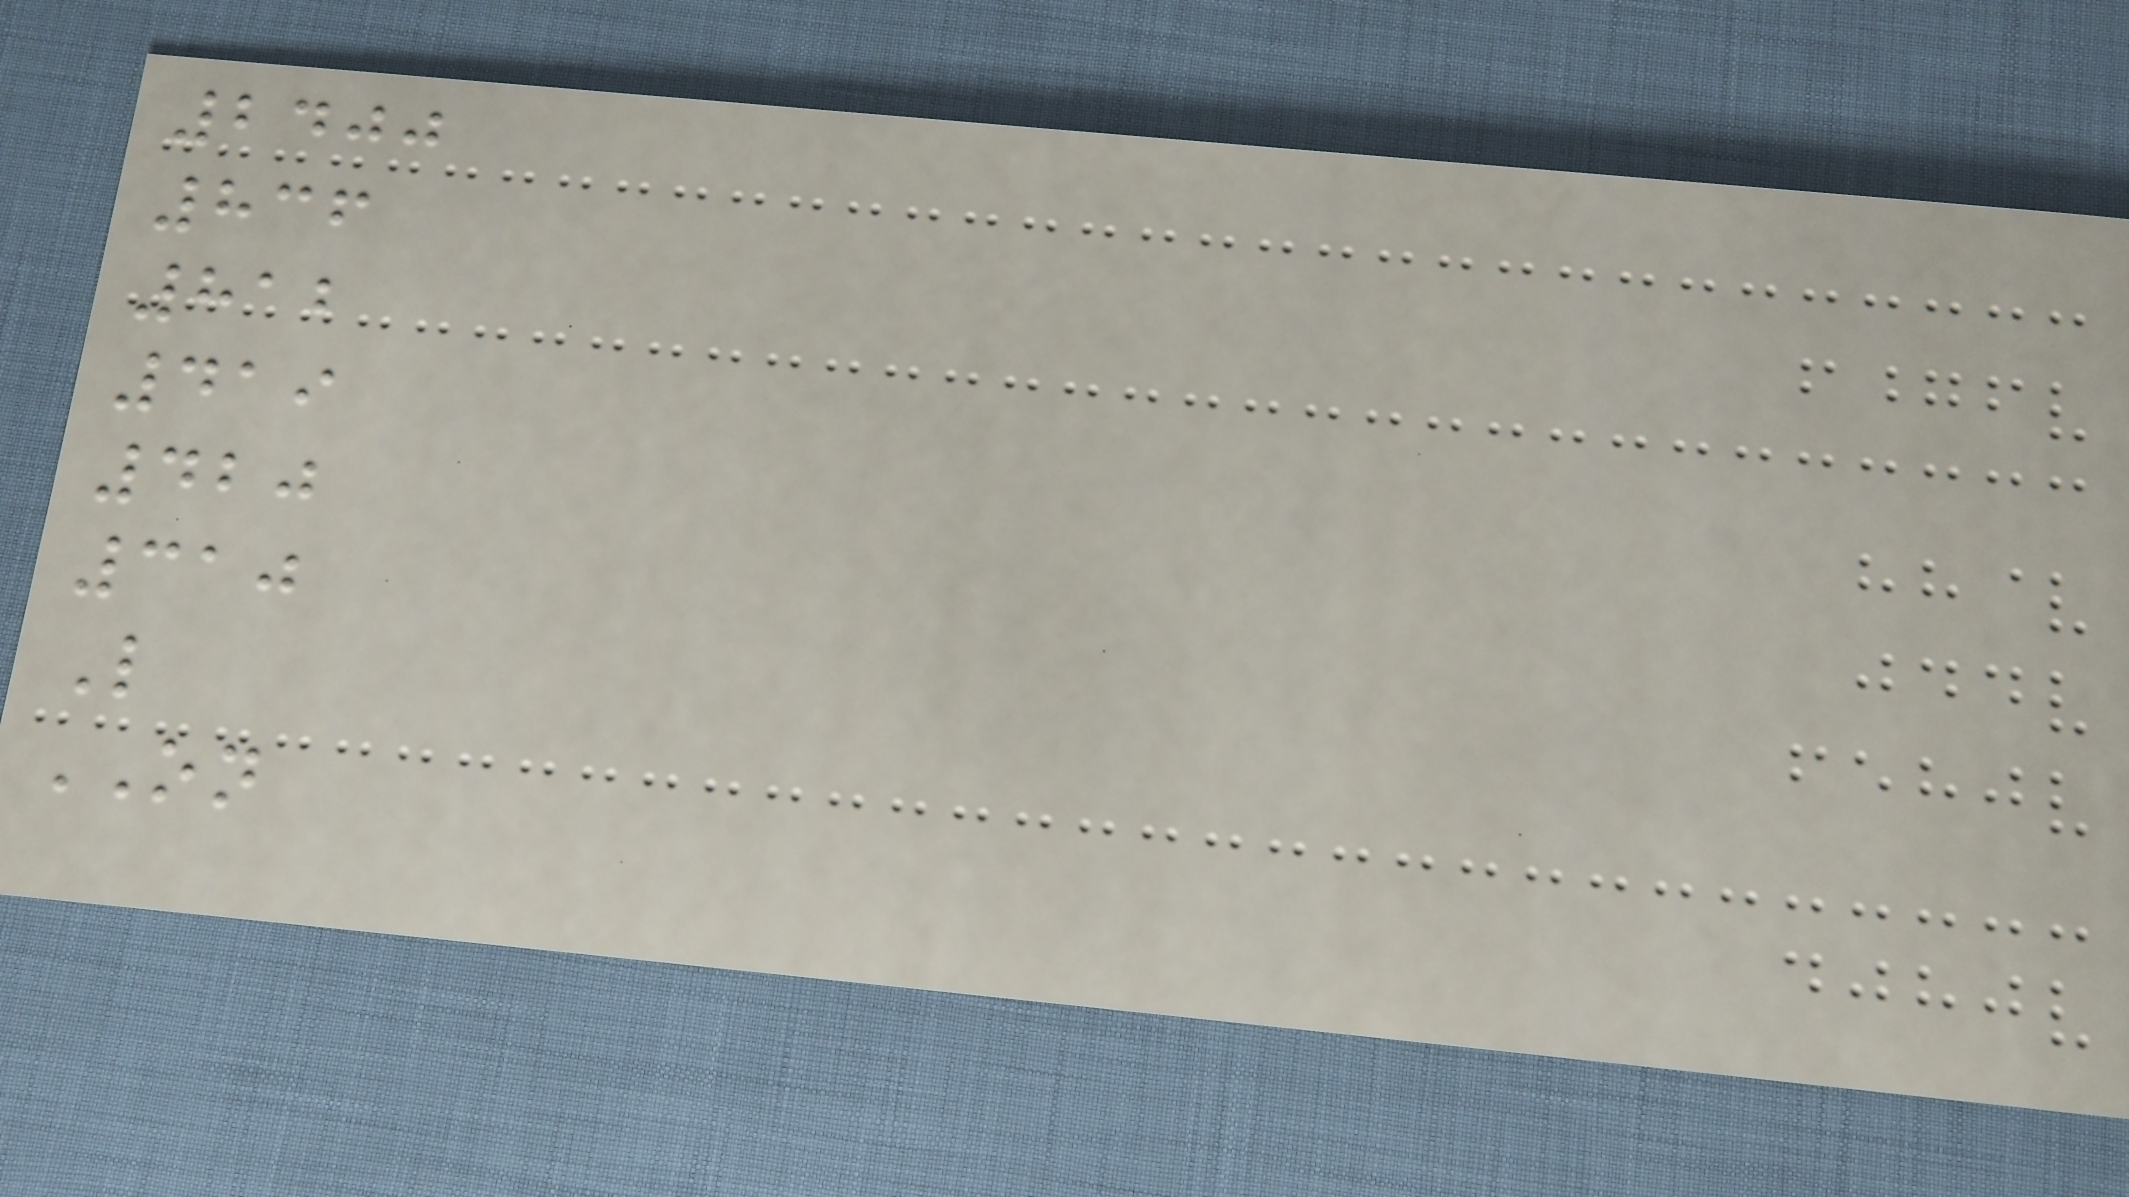2400
836
812
419
420
310
L
ON
